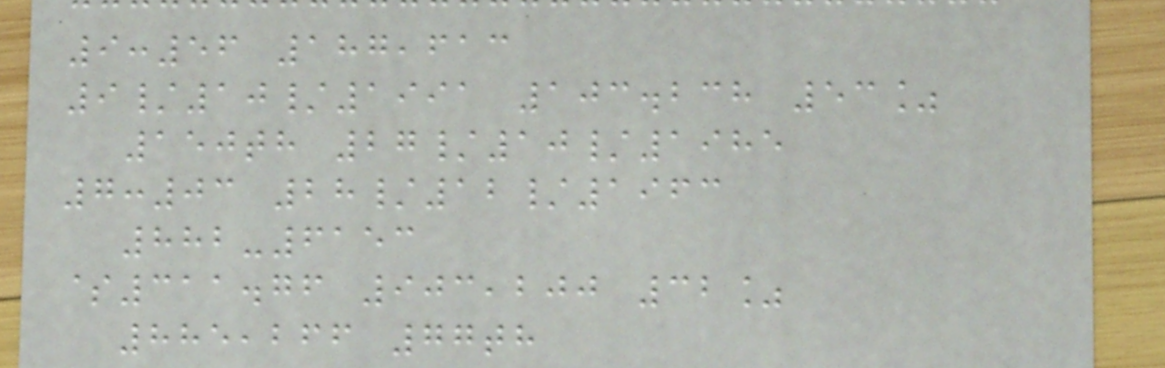9:56 187,613
9/10/1991 103.238 53%
150th 27/10/1985
7:03 28/12/1963
882-6153
$311.76 903,200 32%
885,266 77th
